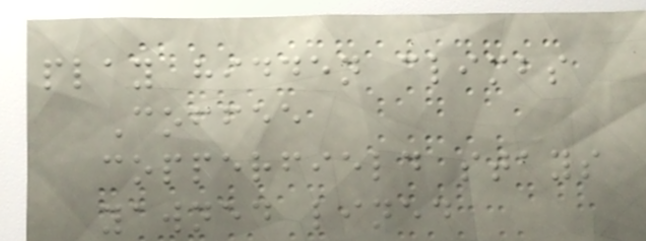play hidden climbs
Coffee
copperfield stays
yawned lined
